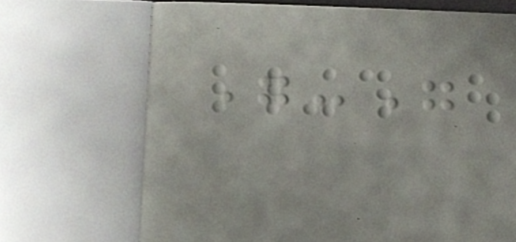"-"
